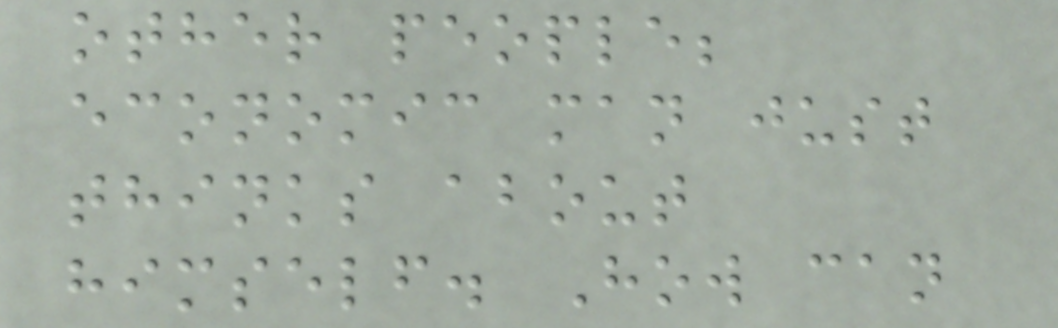other people;
economic man just
thinks about
himself. How can
